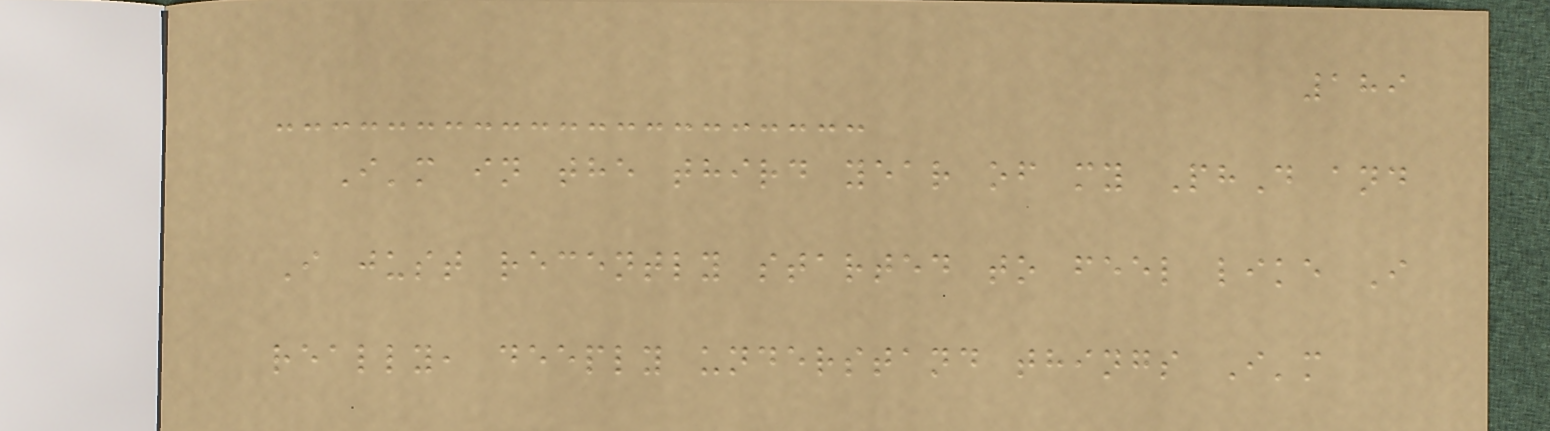189
I'm in the third year of my PhD and
I just recently started to feel like I
really, deeply understand things I'm
